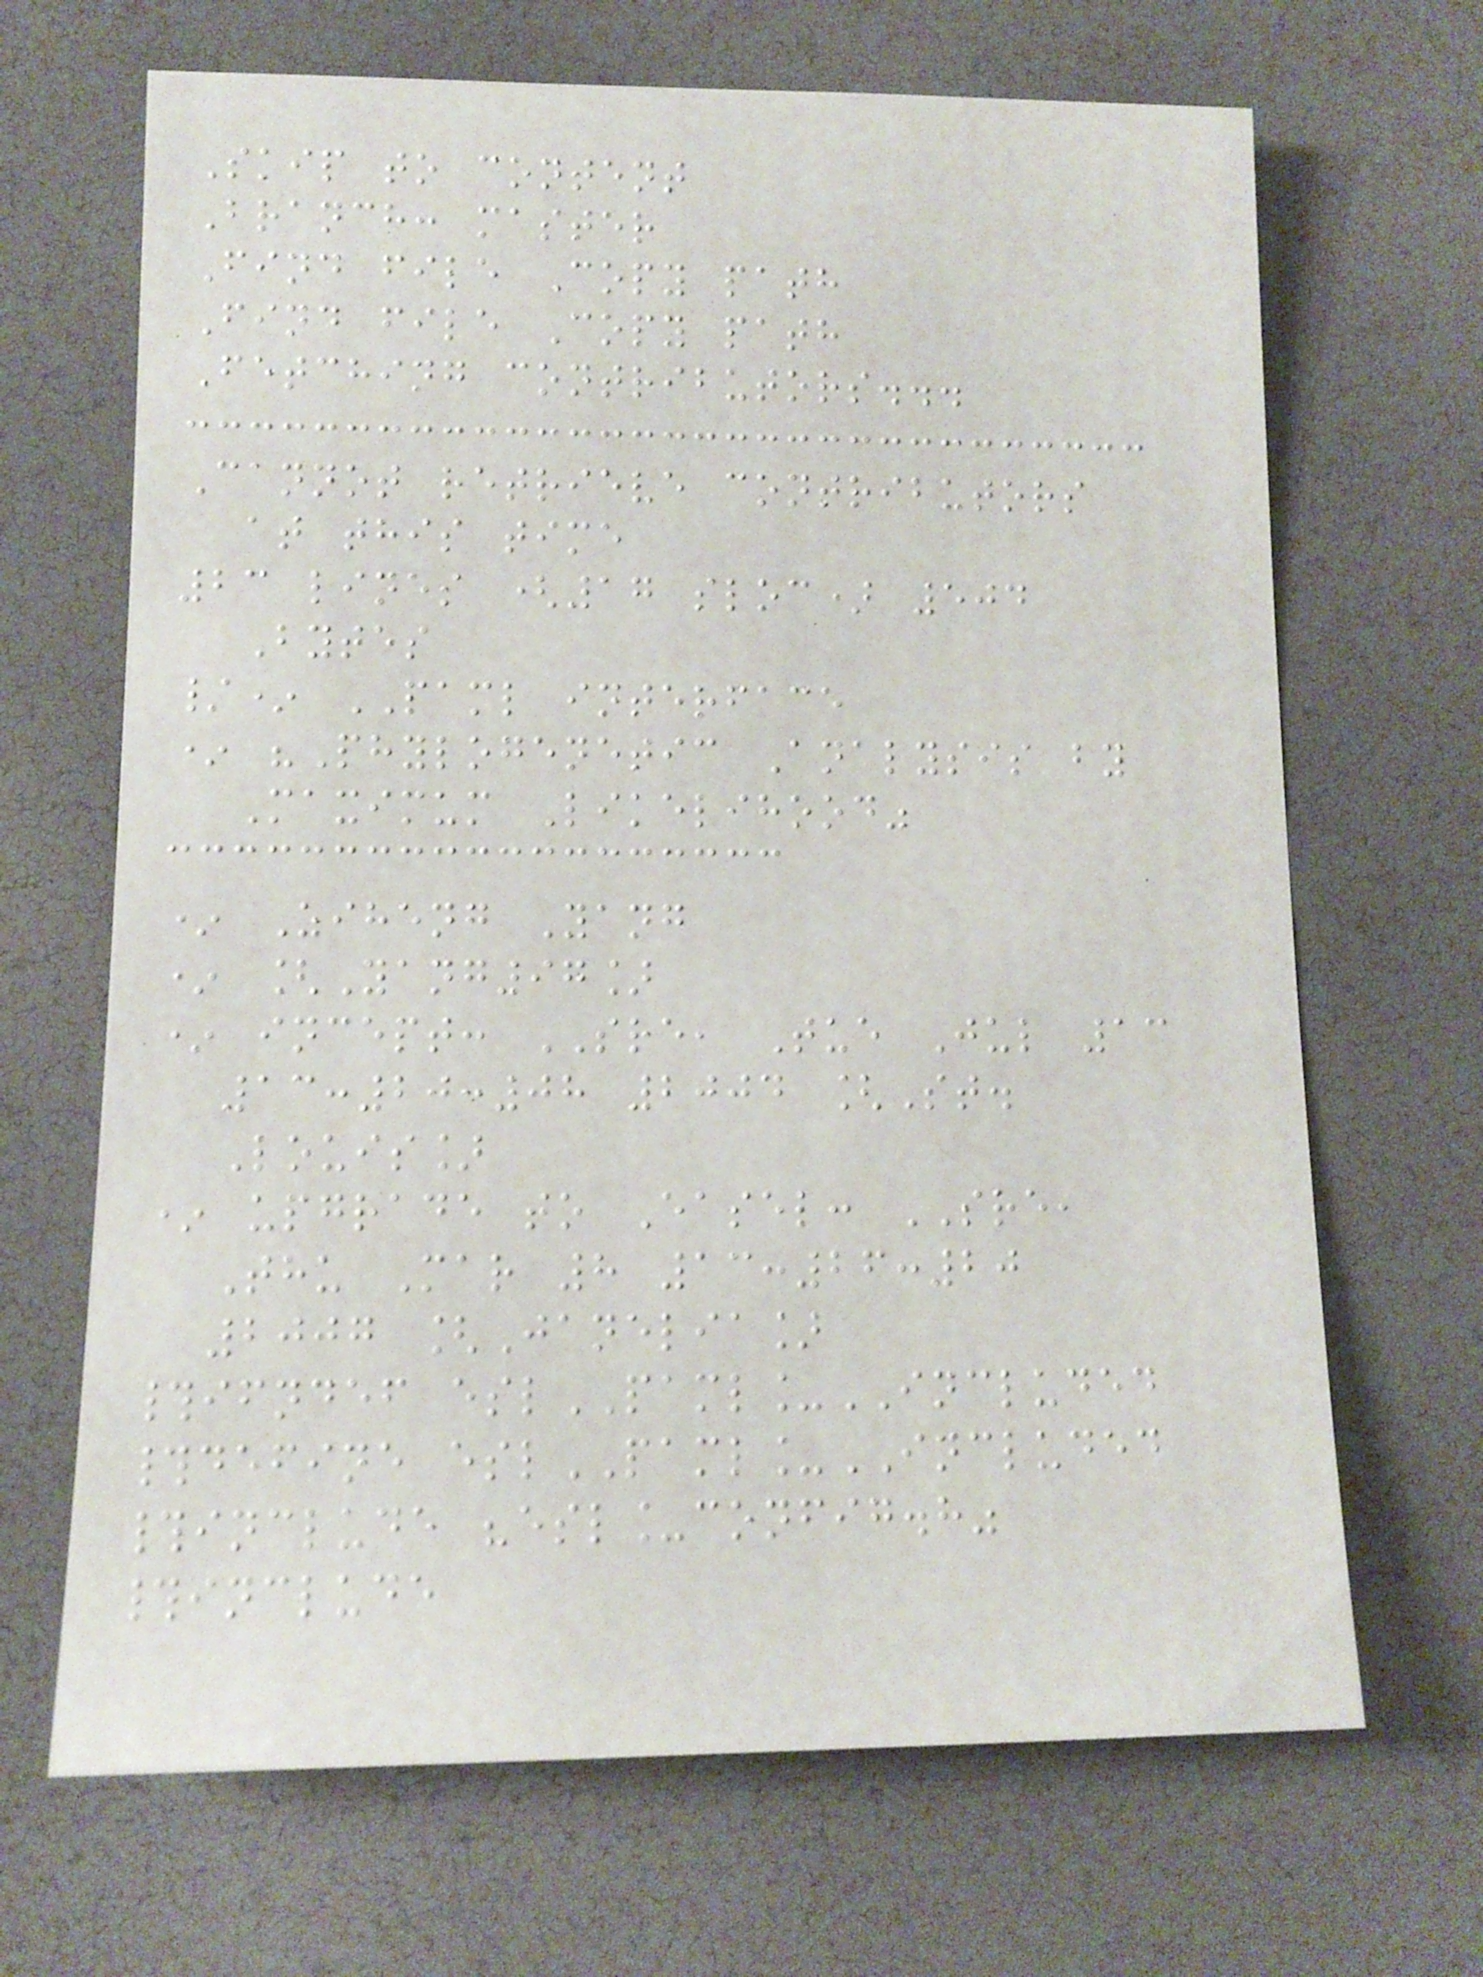Skip to content
Branch: master
Find file Copy path
Find file Copy path
Fetching contributors...
Cannot retrieve contributors
at this time
23 lines (17 sloc) 504
Bytes
/* PAML interface
* "Phylogenetic Analysis by
Maximum Likelihood"
* Ziheng Yang
* [Yang97]
* incept: SRE, Tue Jul 13
13:20:08 2004 [St.
Louis]
* upgrade to Easel: SRE,
Thu Mar 8 13:26:20
2007 [Janelia]
#ifndef eslPAML_INCLUDED
#define eslPAML_INCLUDED
#include "esl_config.h"
#include
